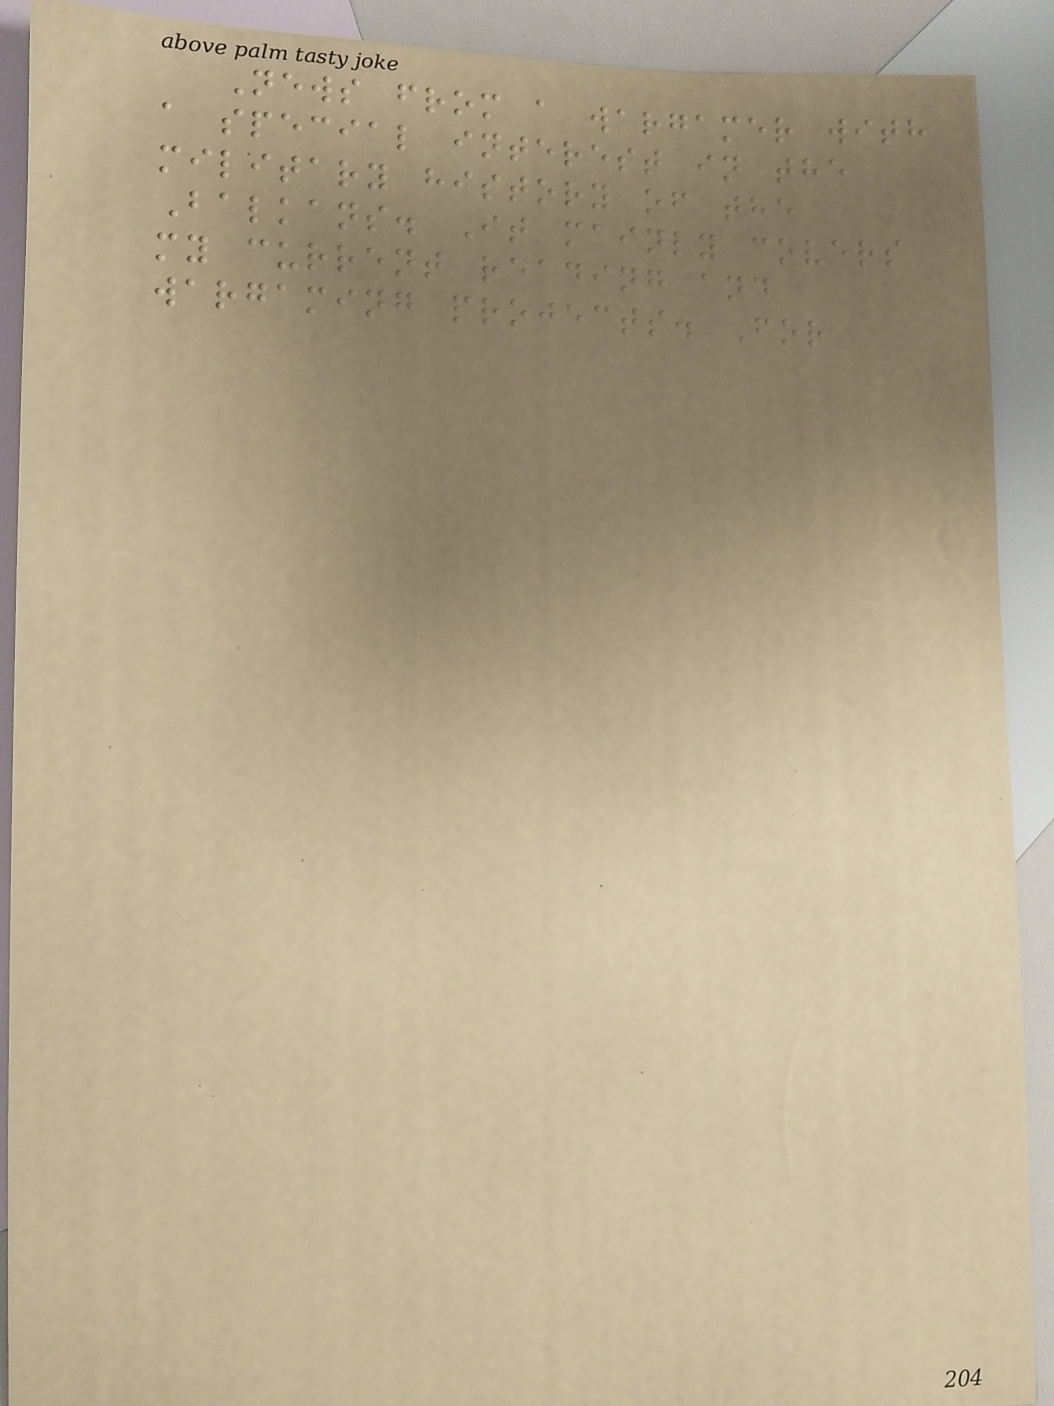News from a wargamer with
a special interest in the
military history of the
Balkans. It mainly covers
my current reading and
wargaming projects. For
